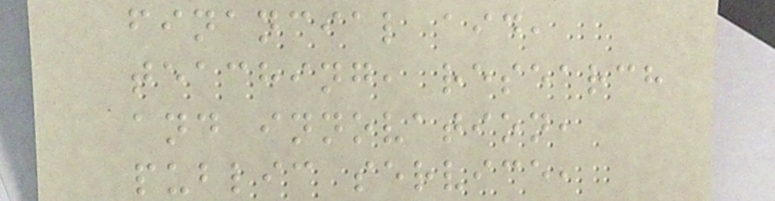financial aid,
teaching, research
and innovation,
public service,
